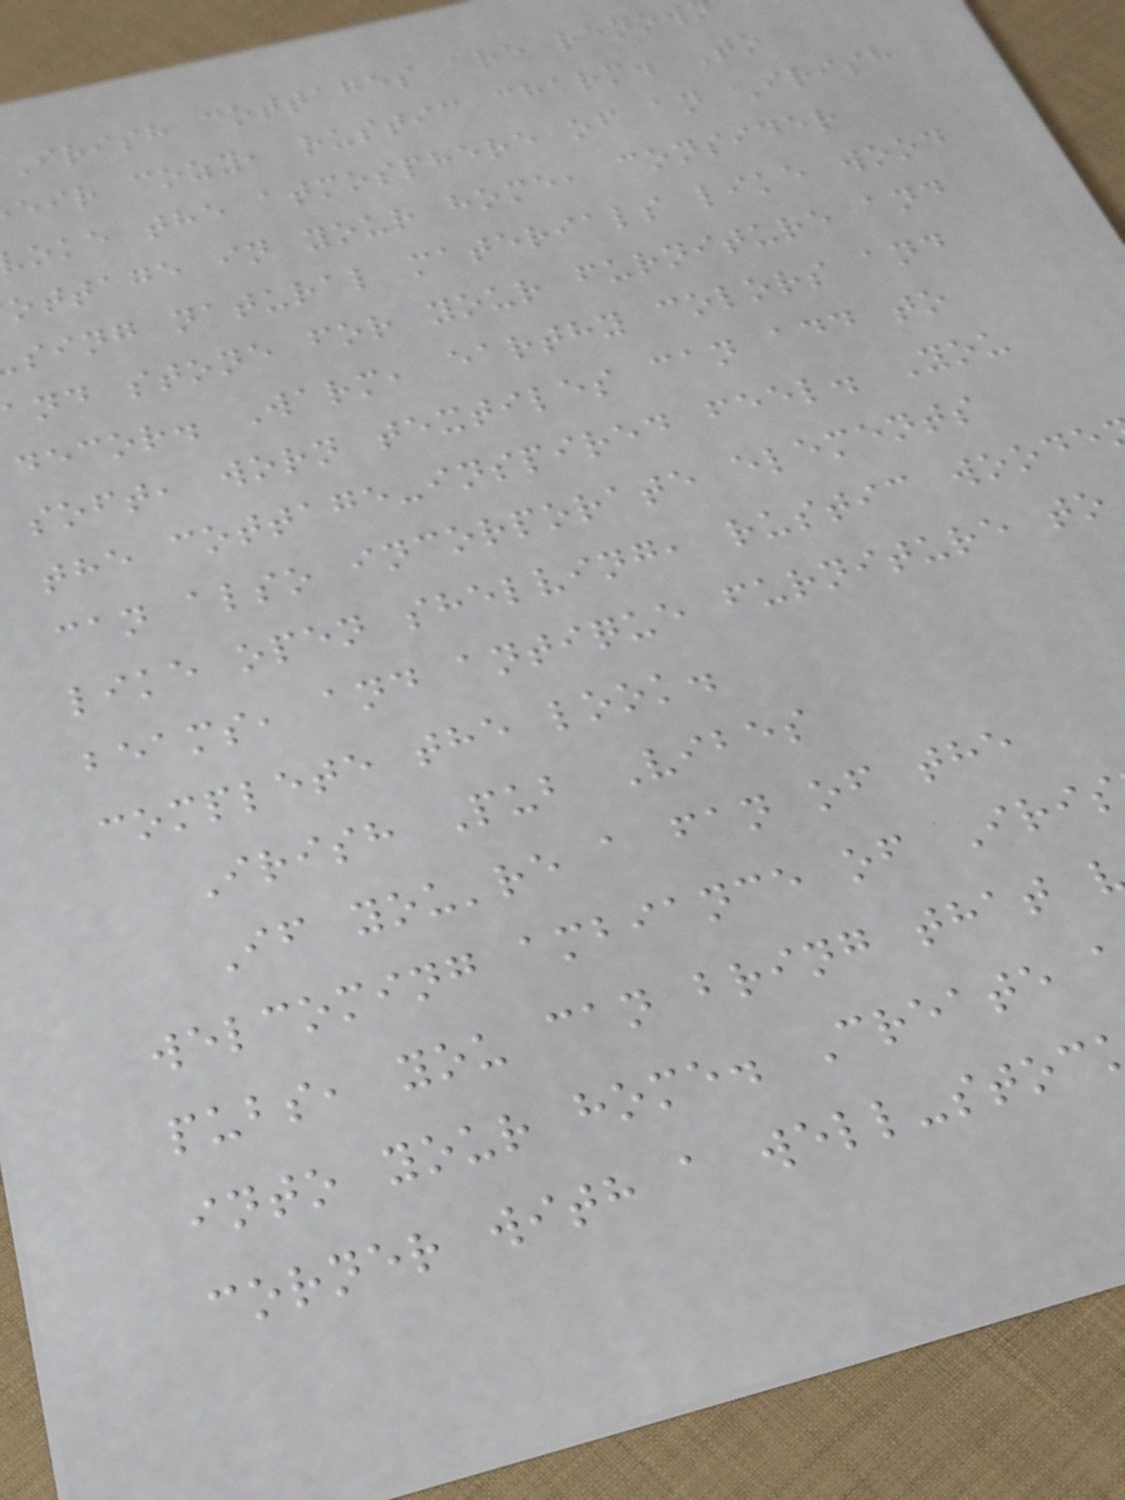Irish cottages are renow
eir cozy, rustic charm. To
oke the atmosphere of an Irish
ottage in your home, consider
sing natural materials like wood
and stone for your furniture and
decor. Warm, earthy colors and
soft, worn textiles can add to
the cottage-inspired feel. You
can also incorporate elements
like open shelving, rustic woode
beams, and antique furniture to
complete the look.
Irish Pub Vibes
If you're a fan of the
welcoming ambiance of Iris
pubs, you can bring that
into your home. Create
corner with a well-stoc
